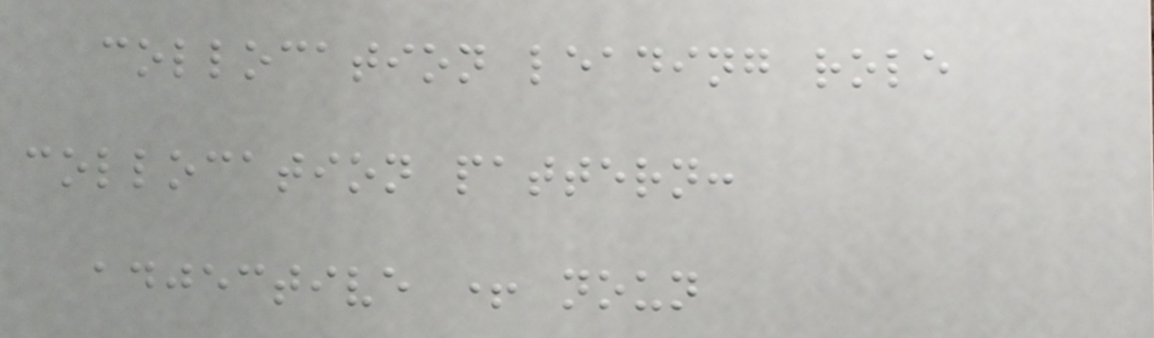collocation leading role
collocation pattern:
adjective + noun
